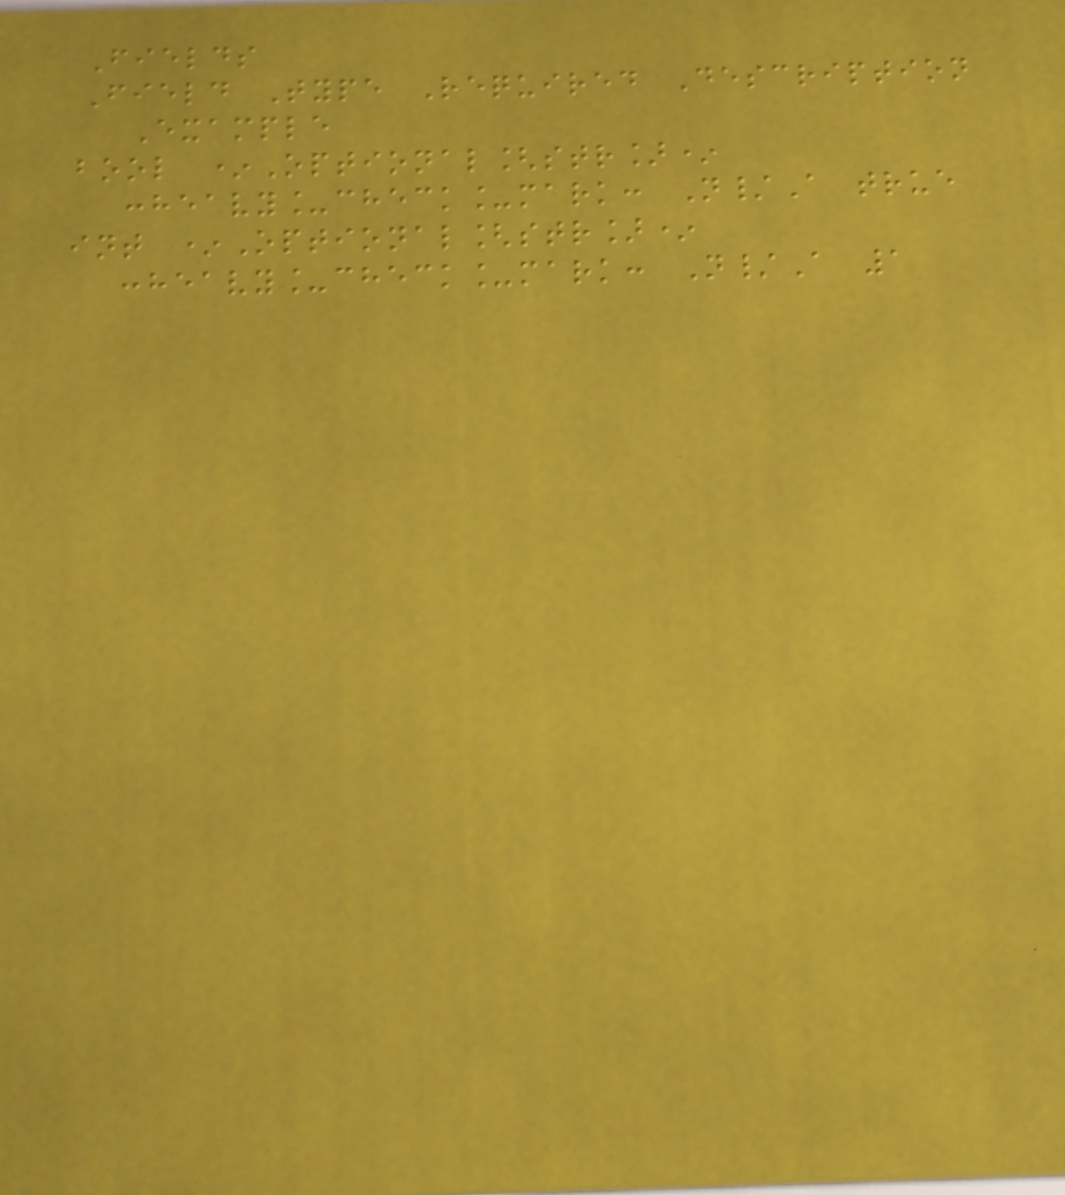Fields
Field Type Required Description
Example
bool *Optional[str]*
:heavy_check_mark: N/A true
int *Optional[str]*
:heavy_check_mark: N/A 1
